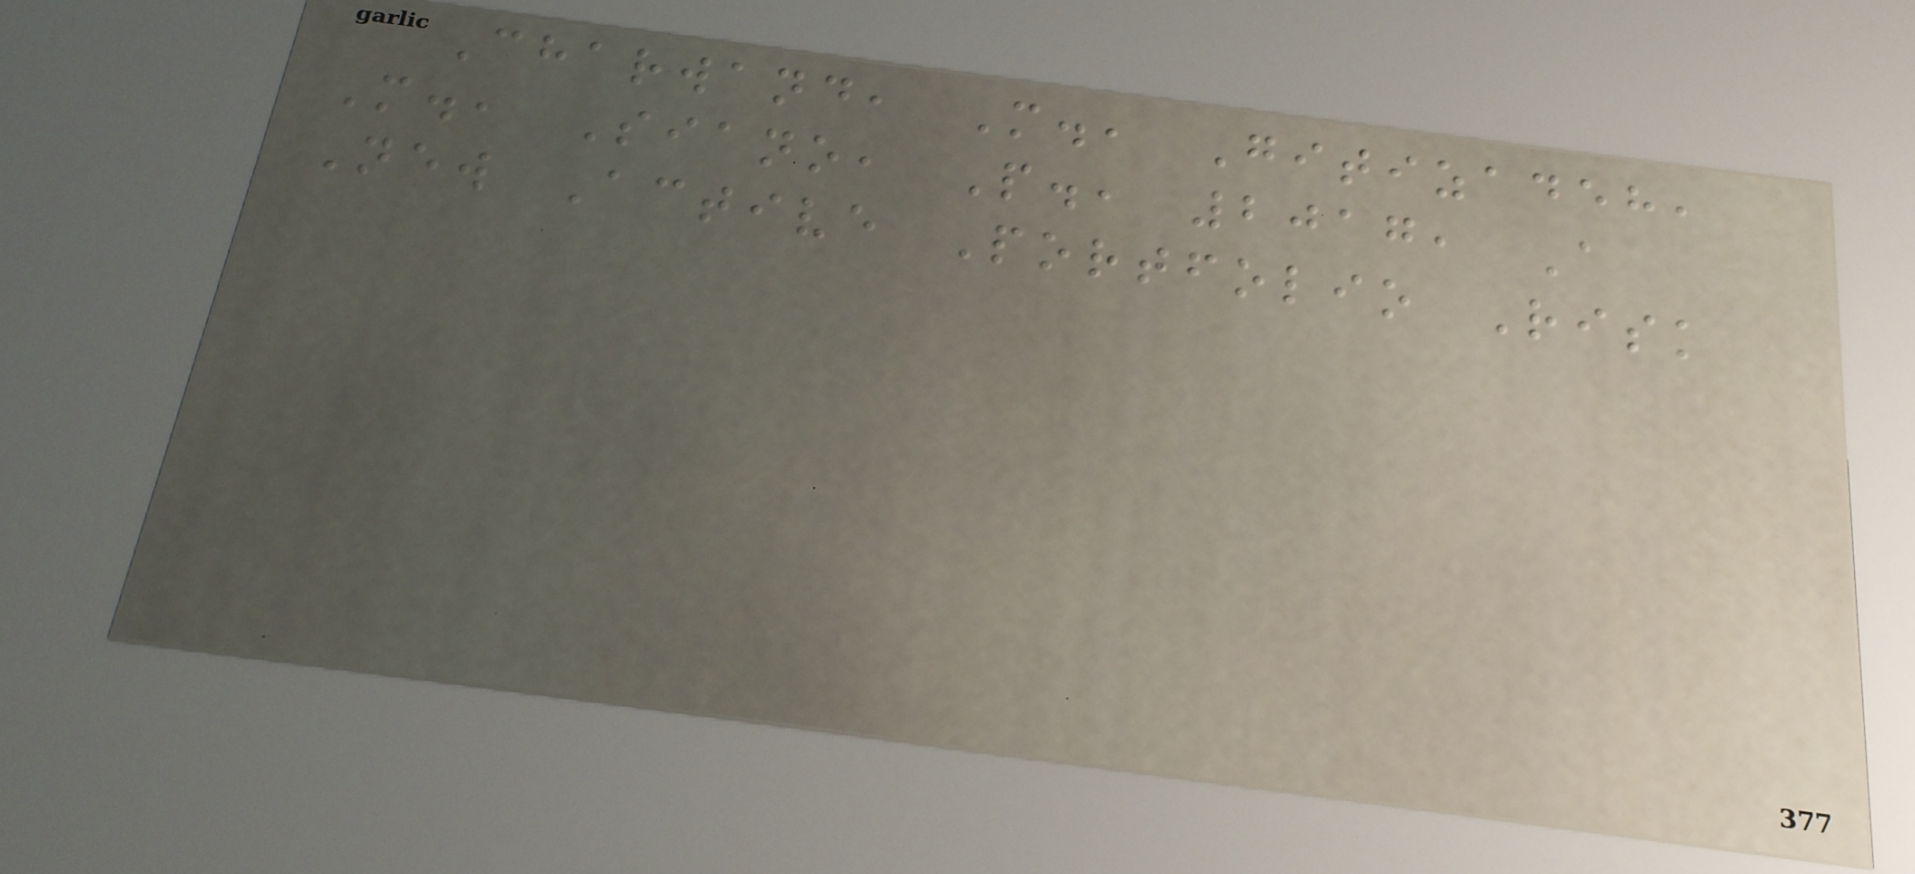Charwand, M., Gitizadeh,
M., Siano, P., 2017, A
New Active Portfolio Risk
